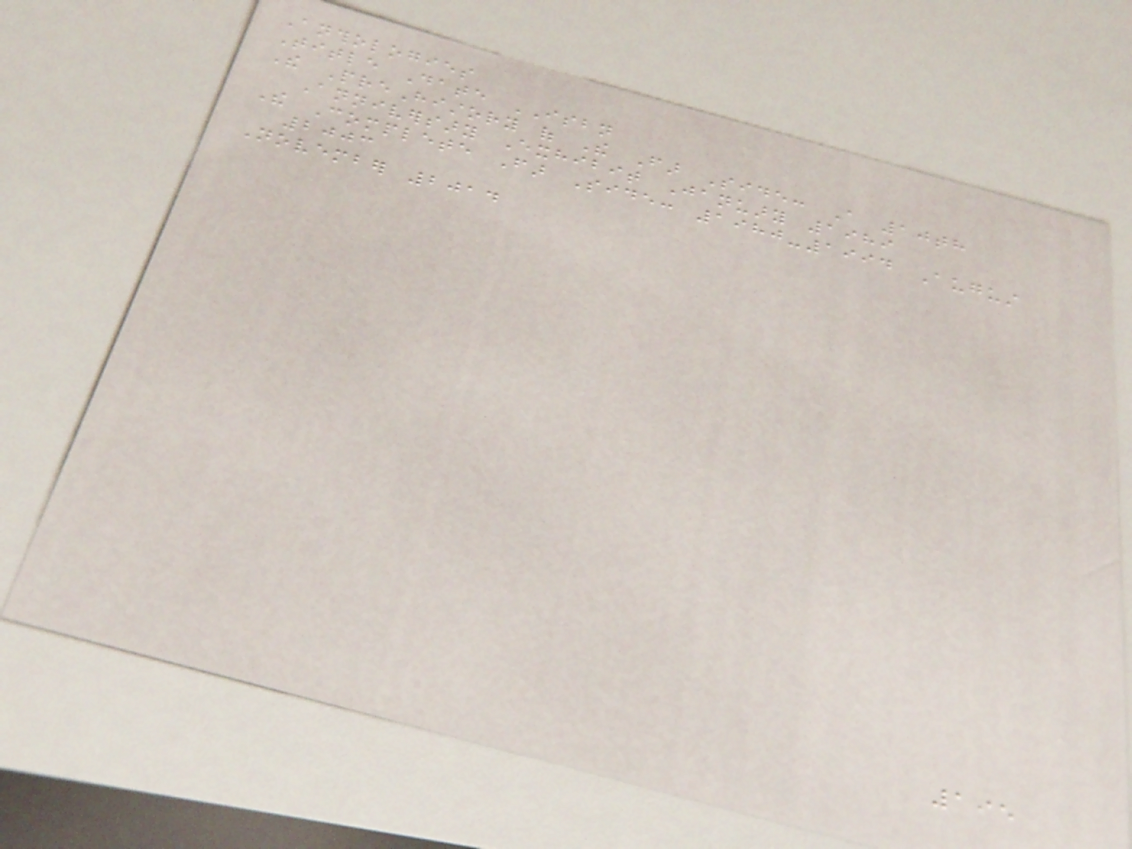Anthologies
Title Date ISBN
The PreHistory of The Far Side: A 10th
Anniversary Exhibit January 1989
The Complete Far Side: 1980-1994 August
2003
November 2014
195
